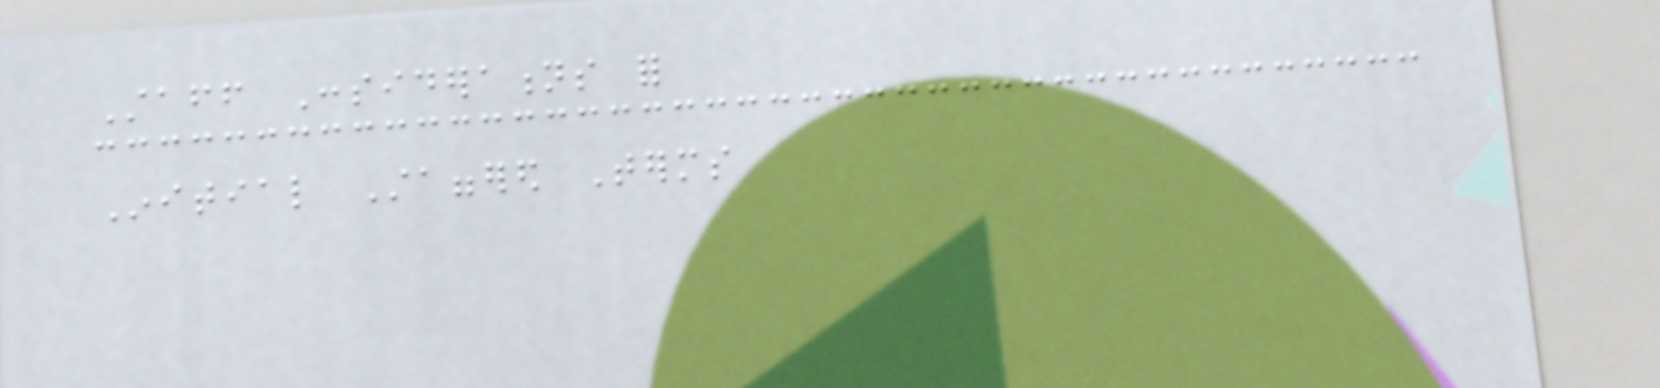Staff Considerations for
Initial Staggered Terms
